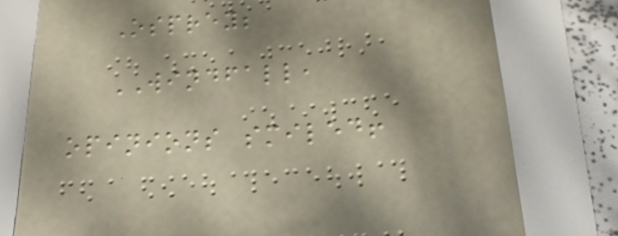Osprey;
WINDFALL,
opinions smiled!
